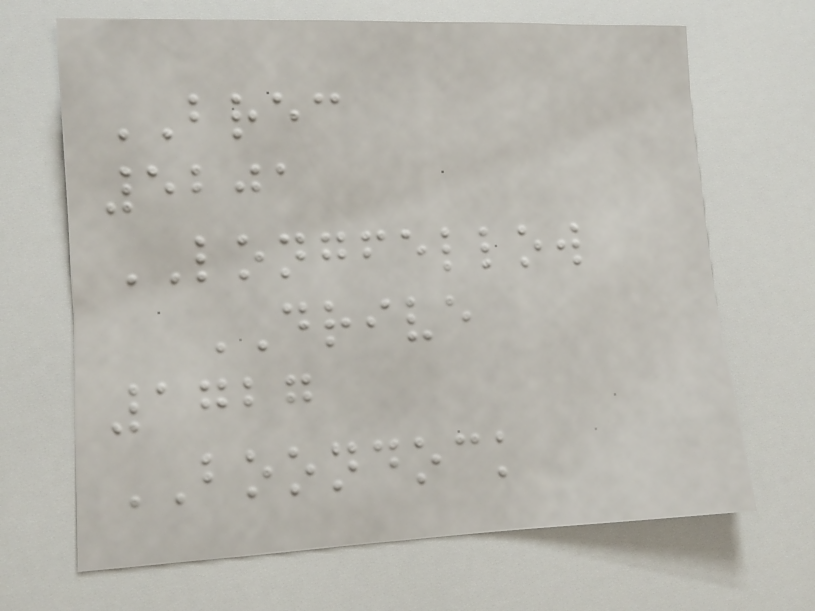BREC
5201
LONGFELLOW
DRIVE
1727
BOONDOCK
